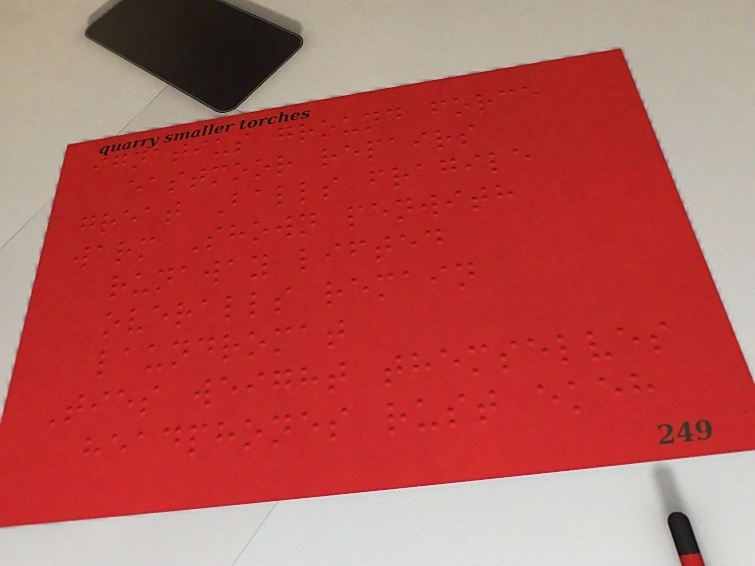ignatius ground force
eastmoor repairs
great Balls fragile
warm Shown penwith
runaway lifted
overalls remain
laundromat
Ties weight themselves
headphones rust ekeh
